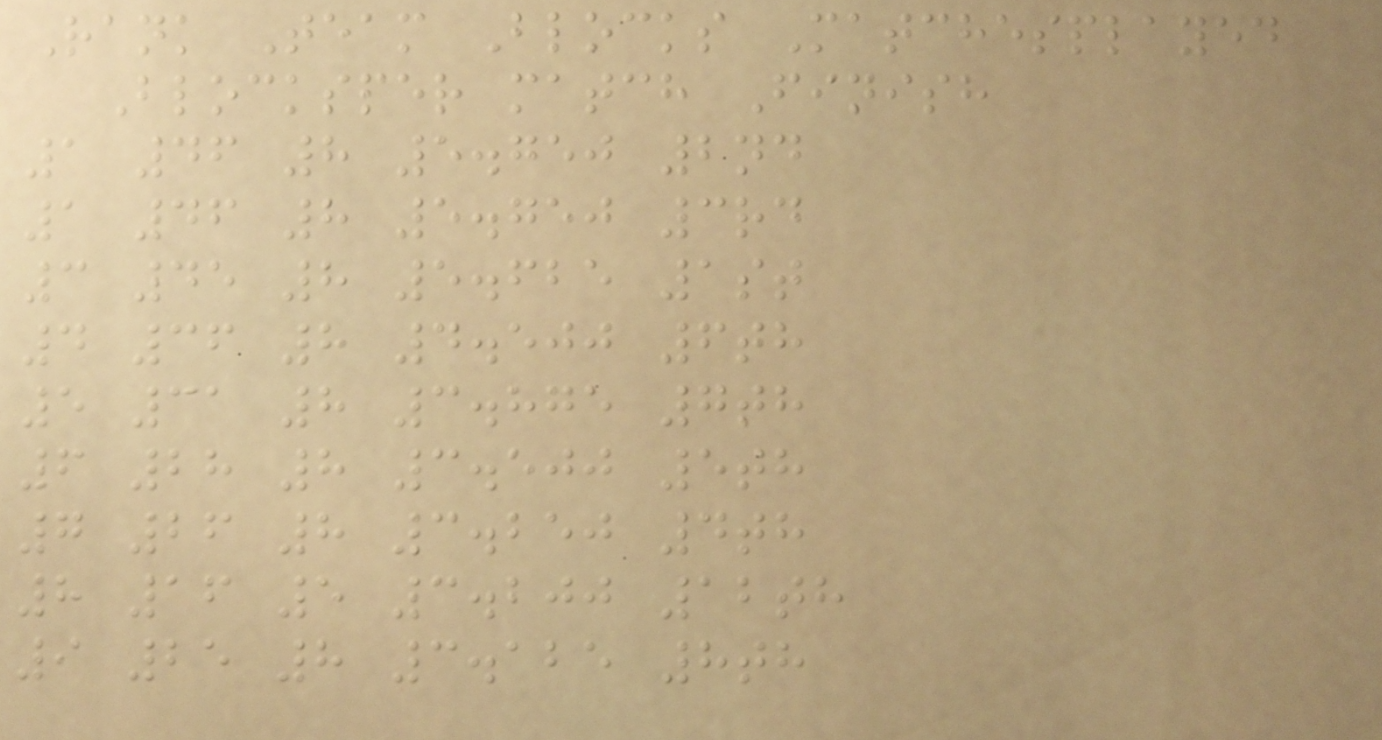Rank Team Blocks Matchesplayed
Blocksper match Finish
1 46 8 5.750 2nd
1 46 8 5.750 3rd
3 45 8 5.625 1st
4 36 8 4.500 6th
5 31 8 3.875 7th
6 28 8 3.500 5th
7 26 8 3.250 4th
8 16 5 3.200 12th
9 25 8 3.125 8th
